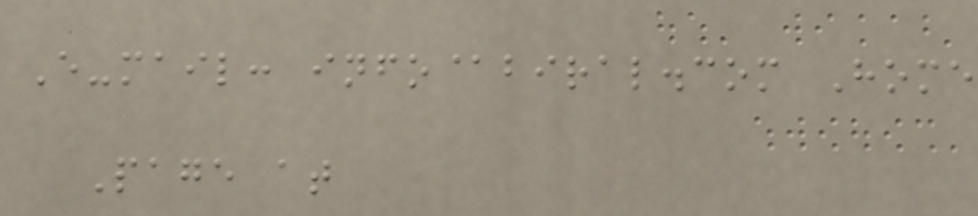E-mail: info@biral.com Home
Page at
